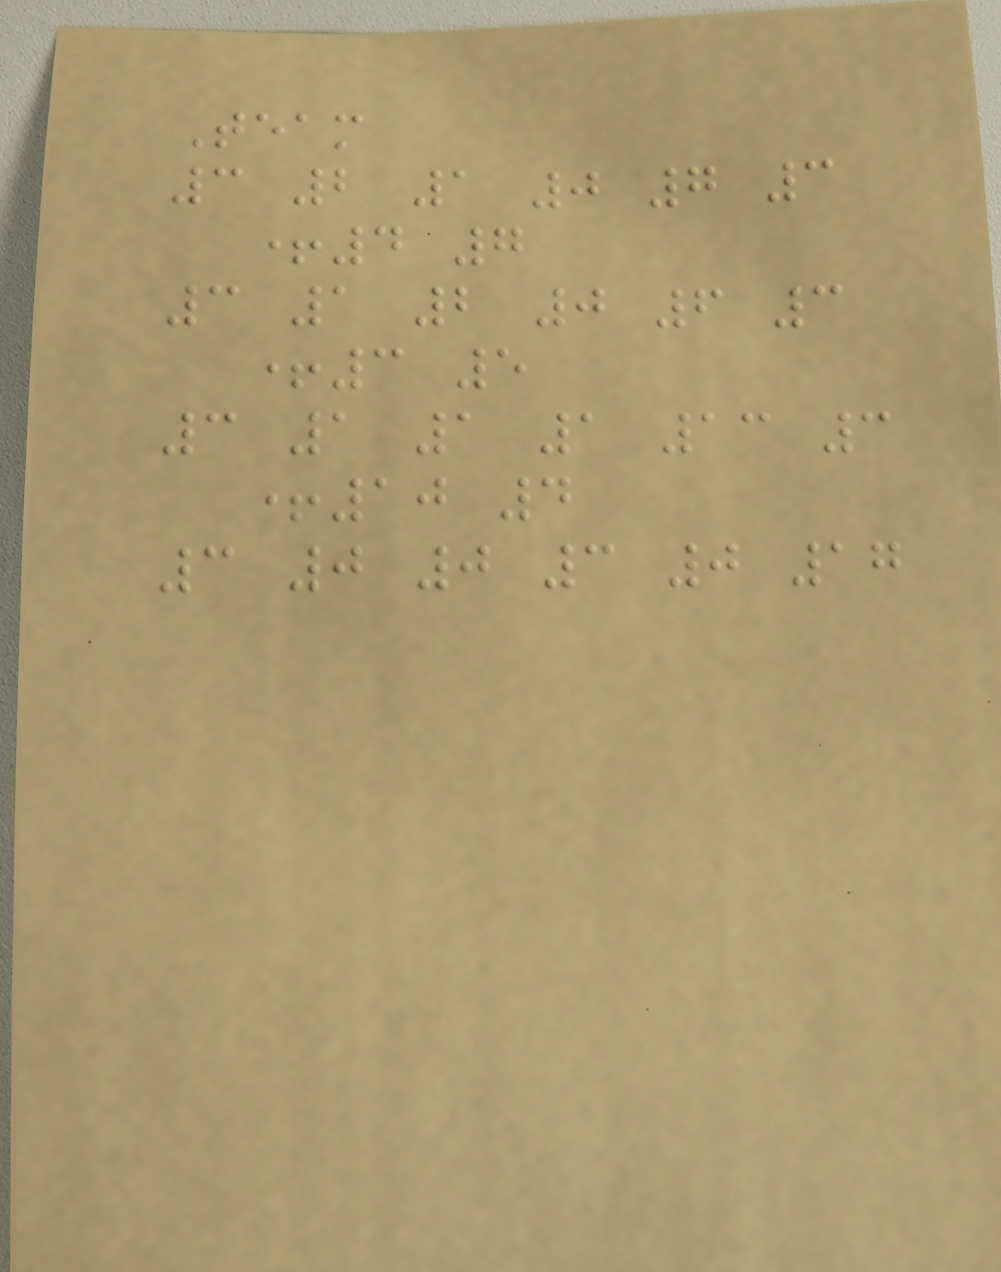Team
3 2 1 0 7 3
+4 7
3 1 2 0 6 3
+3 5
3 1 1 1 13 3
+10 4
3 0 0 3 0 17
